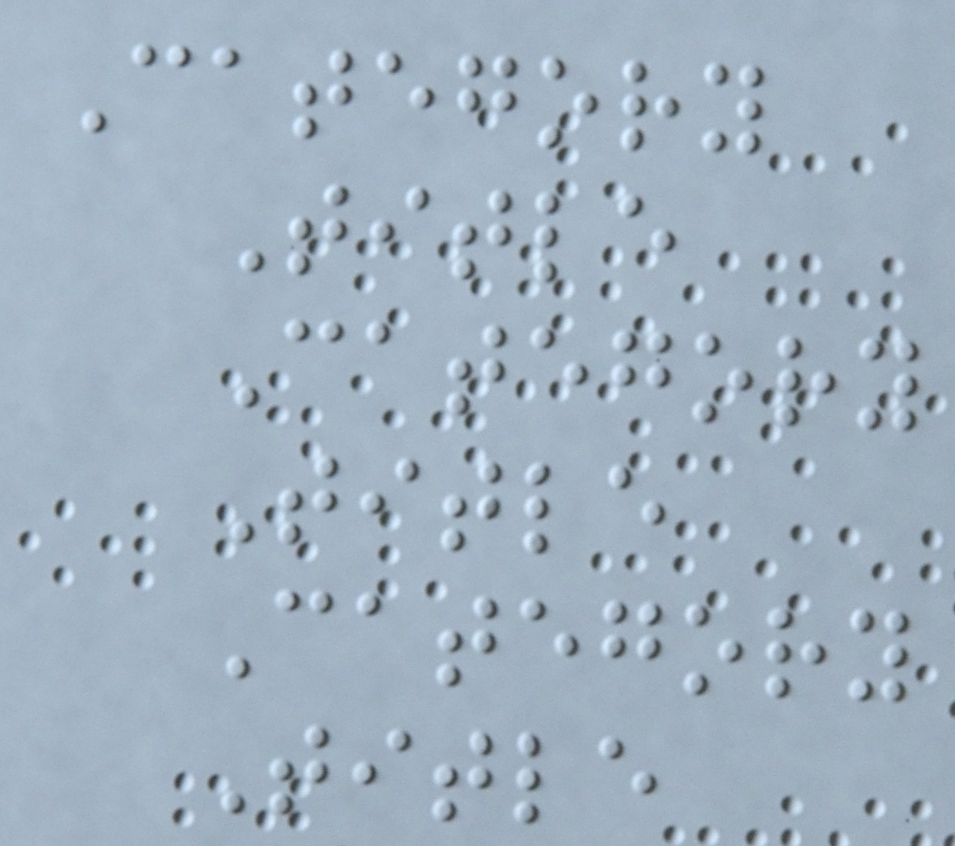Category
Title
Category
Title
Category
Title
